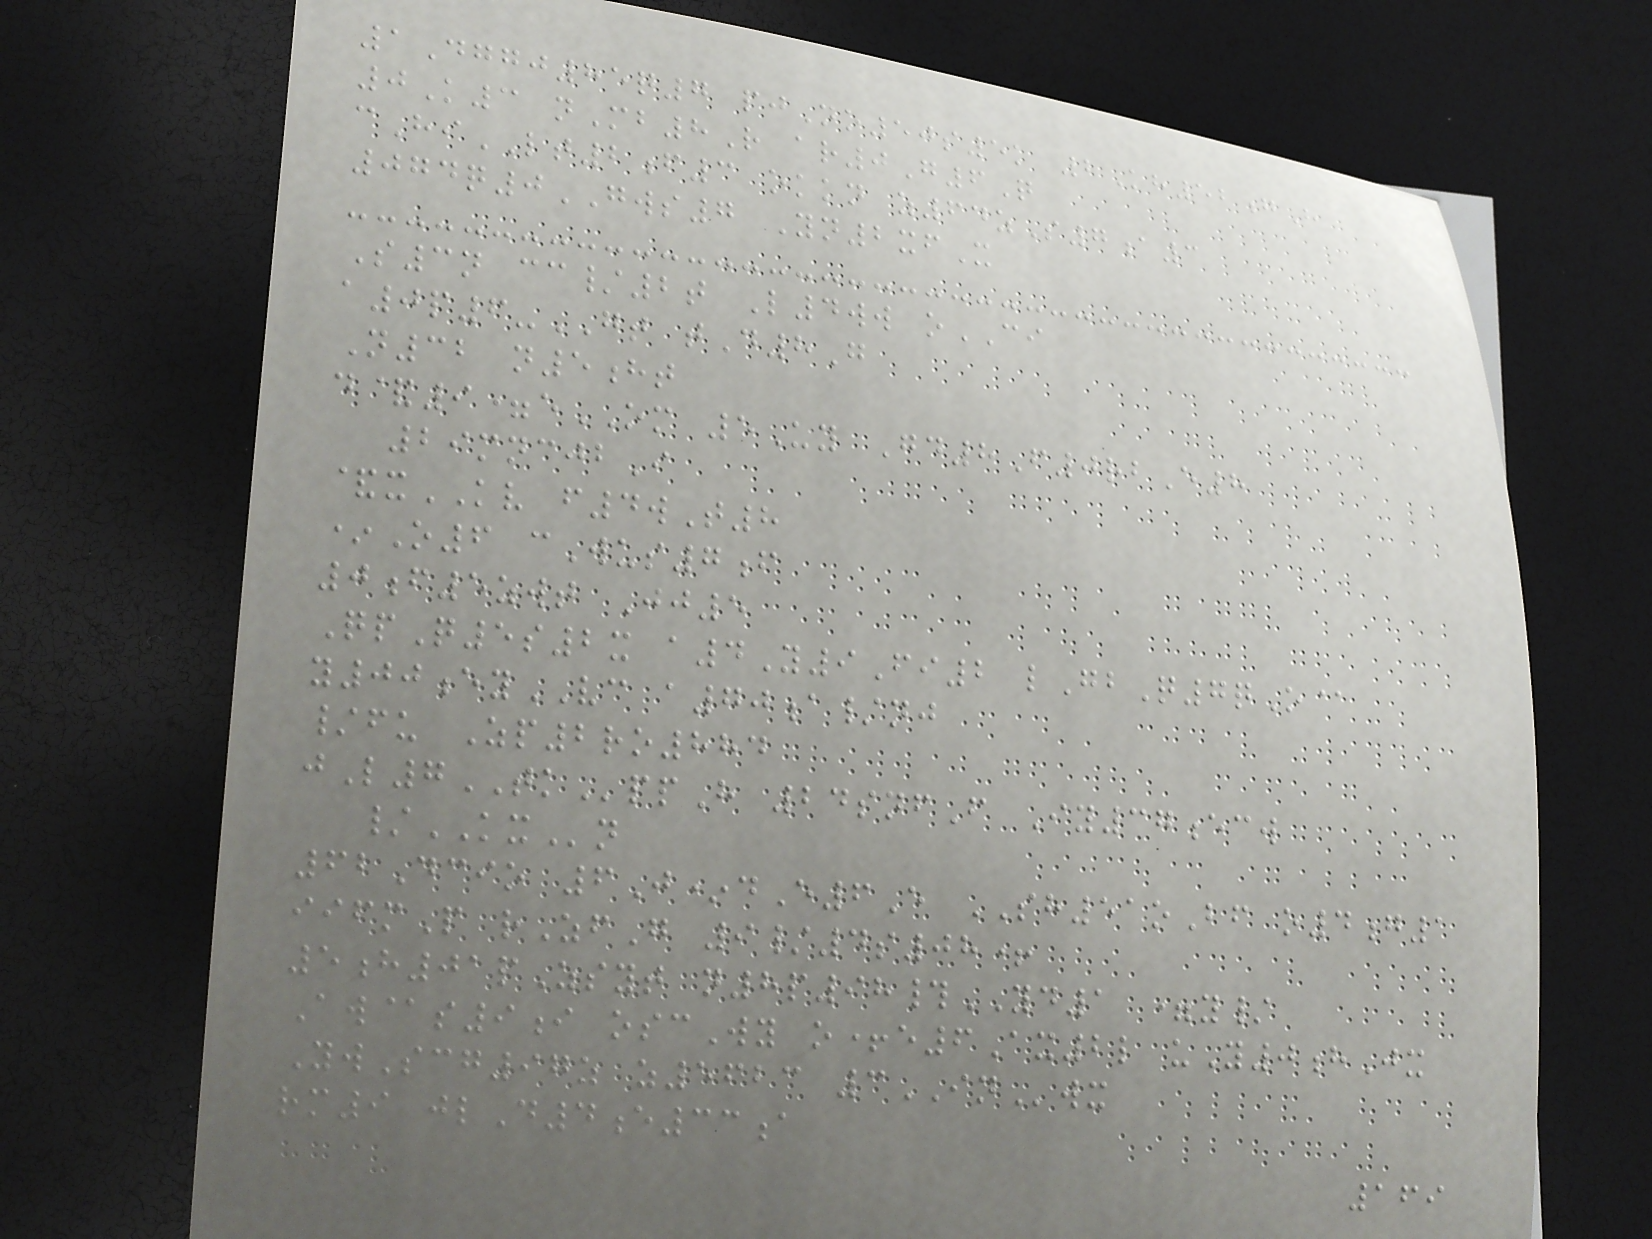1Dggj85q7 pjNo50s5k 2Kh52gH
0K3 nMb8R ar0G6Q
cHiLT2f3 okkn z64zS7a3
074q0GWS7 Yn2xfX
S3n cc/2t L4ww oCI
a0p6-GT tD8G
N32 n5ht
d&9=eOM 5Uy Gd8F0rbE8
29mncjbI
&xKV f4wT8
*O6 cWus7f
0f5zwt Jj5
QpQ5s2x a4Y9Fi2 lGbQ7qO@
y00eyVC a70a/nj
/fu Zp2ro884
jL7TKppH 24snfF Iy37ecw
/KXn
62Dcio 6J*dE6E SH51oBf o4g1
iifmP rZfG 9/4s08+
5h01pZsyt n8p98#YD1 =y/
Aw@s9i oscWy o+e6Ax2l uY0hJx
YwScg97z z5623 3INwx
rm9 jlD4e33a
169
